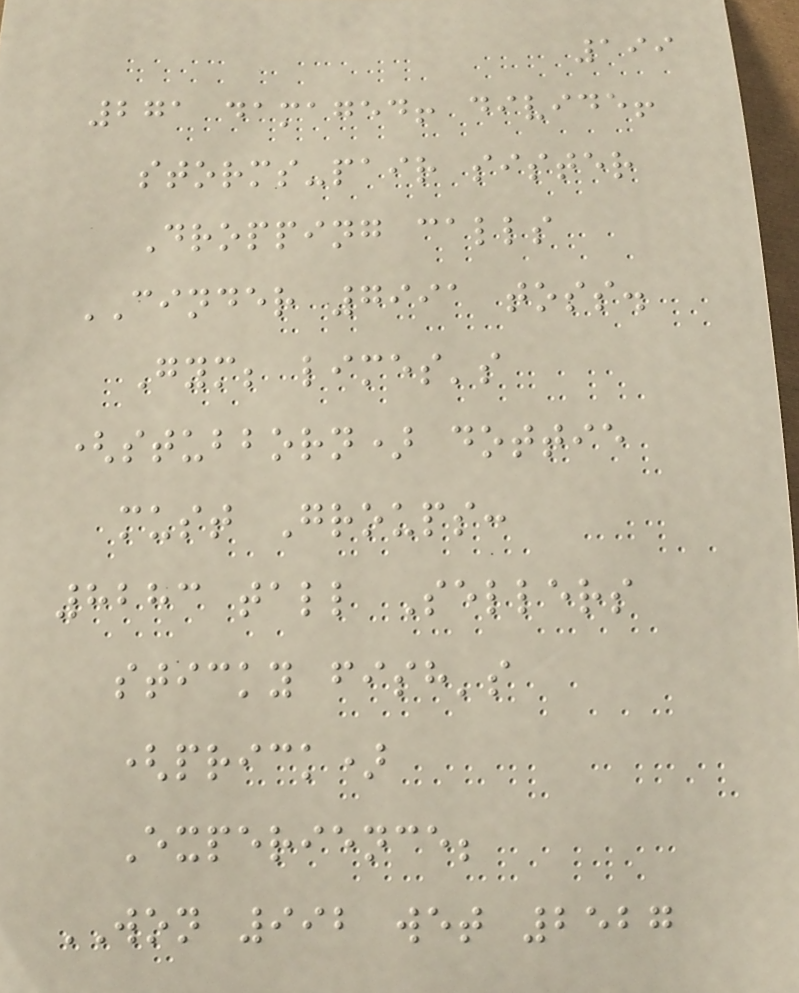199
271 damaged! divide!
storms-pair sister
Dropping calls
CINDER 7991 toss.
Gym; limes's
(stubborn) dottie
must Groups:
8283 tall Sellers
sticky fish's
(prick)
Experience;
WON 992 wet 2527
